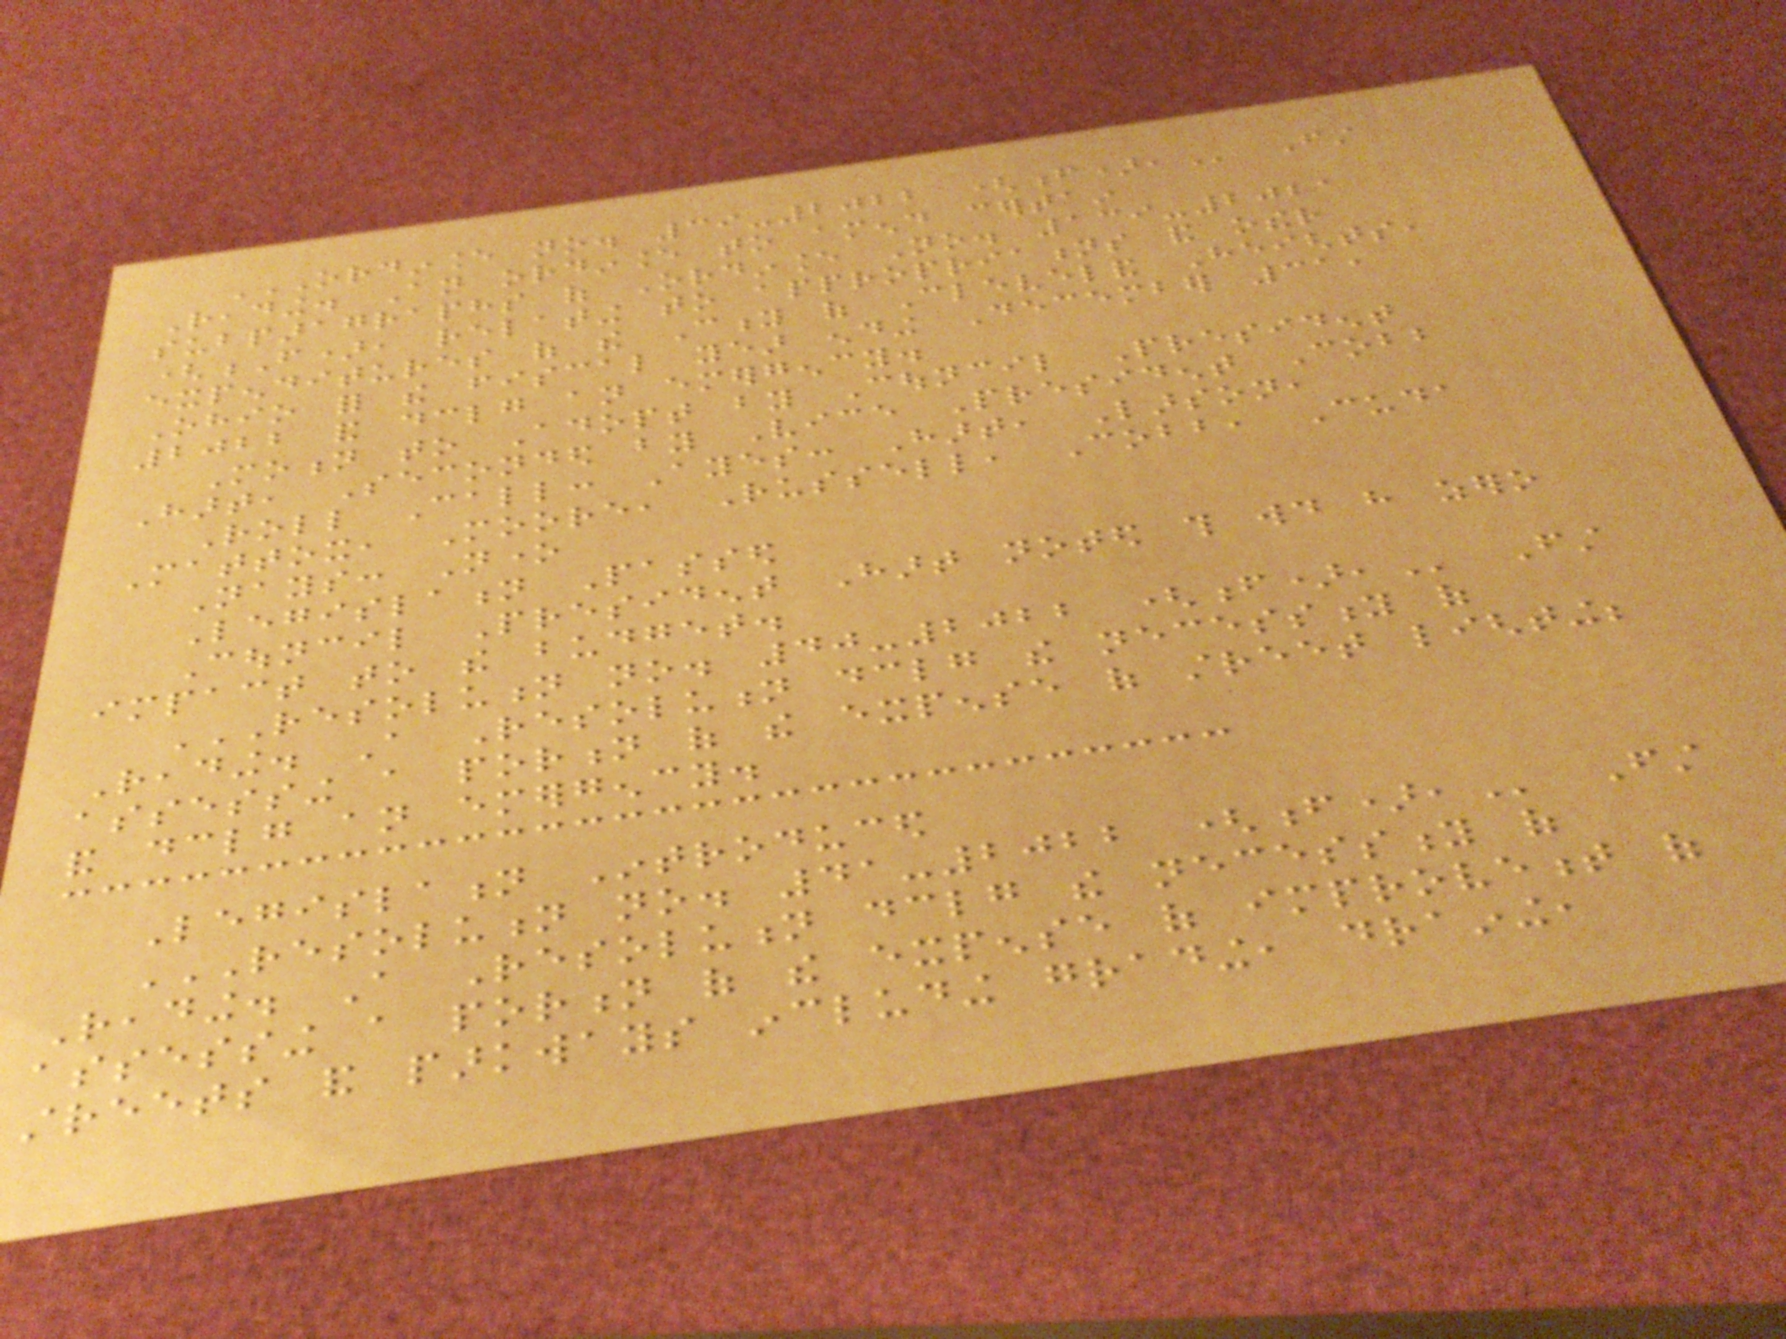ORDINANCE NO. 39-2022 (F), First
Reading. An ordinance to amend certain
subparagraphs of Ordinance No. 139-2021
(F), relating to appropriations and other
expenditures of the City of Cleveland Heights,
Ohio for the fiscal year ending December 31,
2022 and declaring an emergency.
Motion to Adopt by Council President
Hart, Seconded by Vice President Cobb
Roll Call: Ayes: Hart, Larson,
Mattox, Moore, Russell, Cobb, Cuda
Nays: None
Legislation Passed
Council President Hart noted this would have zero
impact to the budget.
RESOLUTION NO. 40-2022 (F), First
Reading. A Resolution declaring the necessity of
assessing a portion of the expense of street lighting;
and declaring an emergency.
Legislation Introduced
RESOLUTION NO. 41-2022 (F), First
Reading. A Resolution declaring the necessity of
assessing a portion of the expense of improvement of
streets and parkways including grading, draining,
